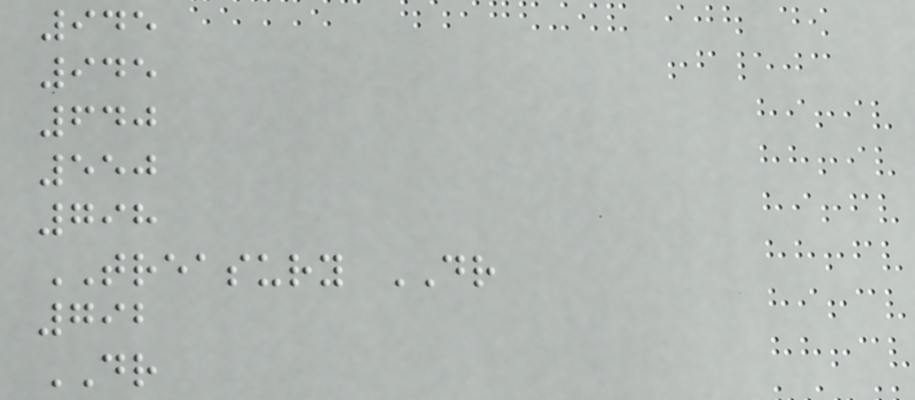945
945
640
550
798
TREASURY DR
792
DR
